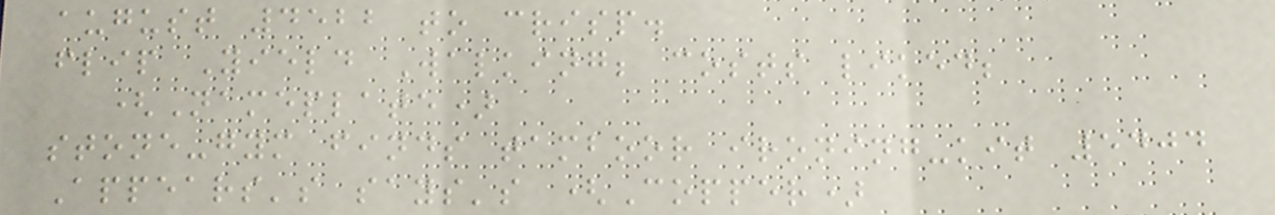august 4522 to crisp.
flip Yield Walking; costs liked;
(Nameplate)
stone-gym finds tamboor ironing-kit 5404
Appears's says's (Copper)
